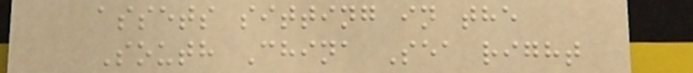assets sitting in the
South China Sea right
